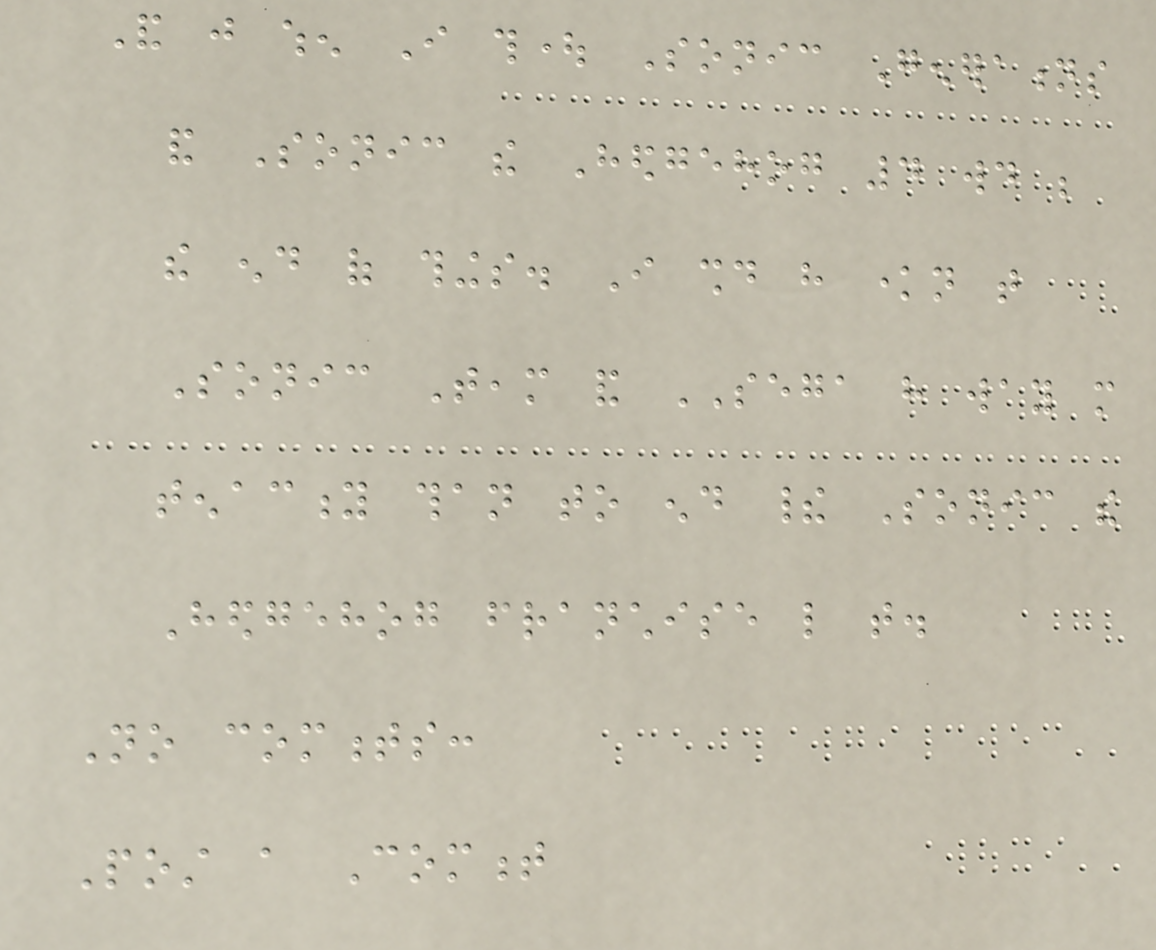And just when I thought Sonic Generations
and Sonic the Hedgehog 4 would be
the end of things. I should have known that
Sonic Team and SEGA have way more
tenacity than to end their Sonic the
Hedgehog franchise like that.
No comments:
Post a Comment
